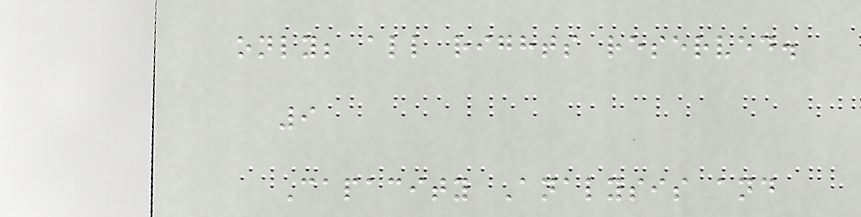only; all rights reserved.
9
Capacity Analysis and
